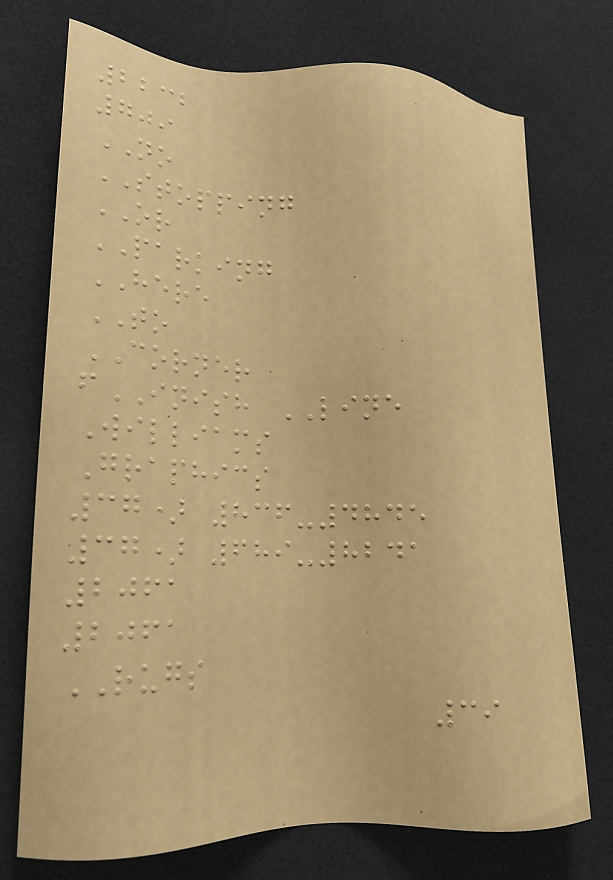2232
709
NO
STOPPING
OR
PARKING
HERE
TO
CORNER
fINISH LINE
Williams
Graphics
37) 836-4845
37) 689-8241
2061
2061
RUGS
39
